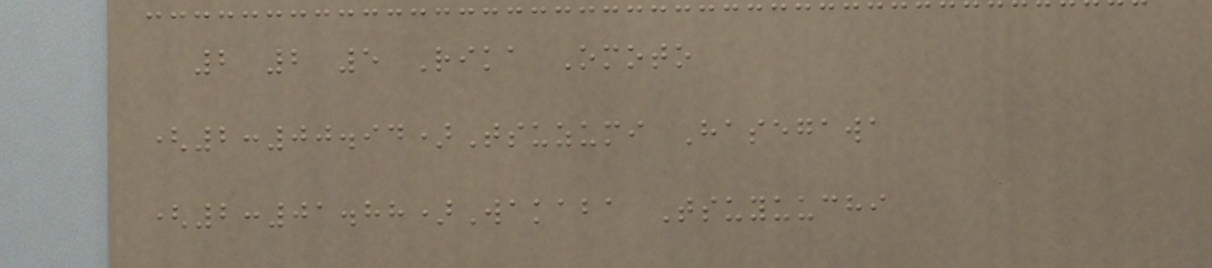2 2 5 Rika Omoto
(2:00.94)Tsuzumi Hasegawa
(2:01.88)Wakaba Tsuyuuchi
